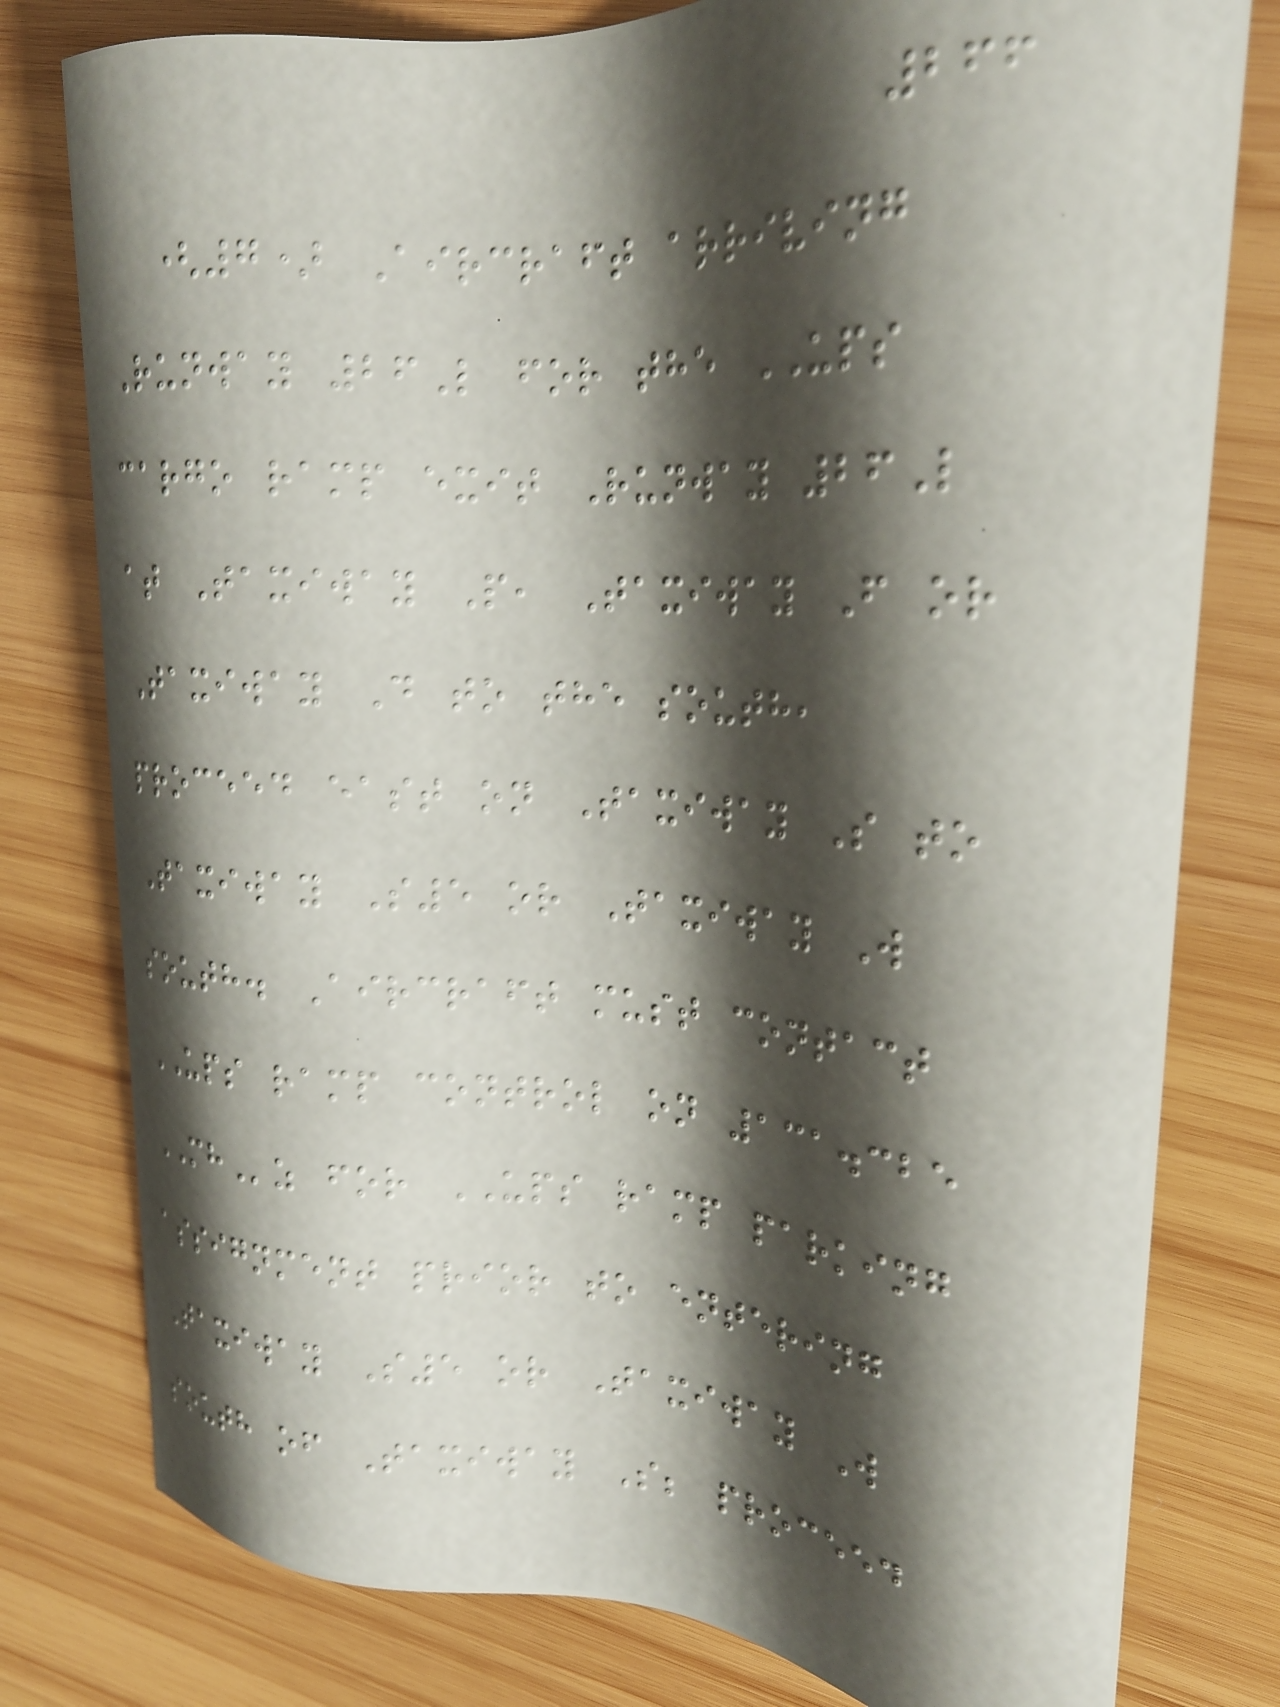266
(7) Aircraft arriving
Runway 26L for the UPS
cargo ramp exit Runway 26L
at Taxiway P, Taxiway F or
Taxiway D to the south,
proceed east on Taxiway S to
Taxiway S5 or Taxiway W
south. Aircraft must contact
UPS ramp control on 131.325
MHz for UPS ramp parking
assignment prior to entering
Taxiway S5 or Taxiway W
south of Taxiway S; proceed
